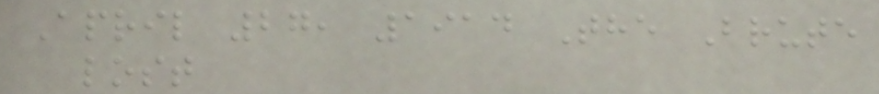April 27, 1914 The Brute
lost
